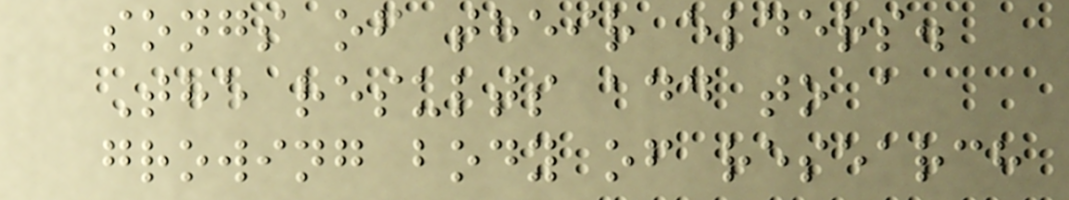songs of their elders.
The results add to a
growing body of research
